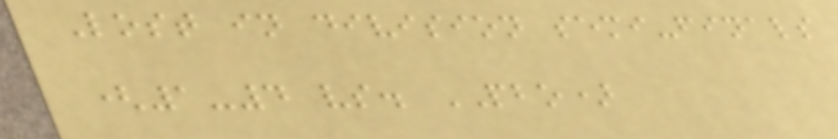Lost in division semi-finals
(1-4 vs. PBO)
